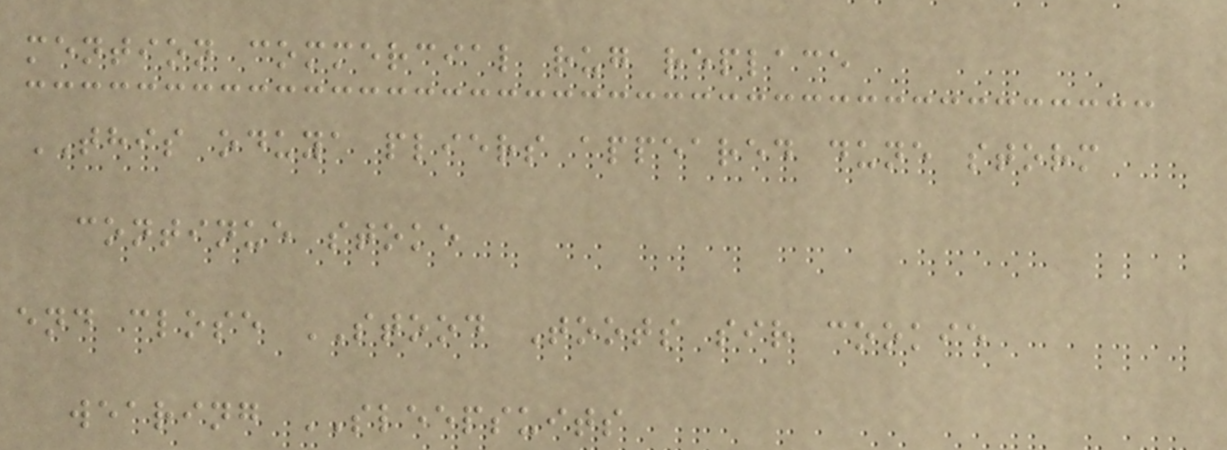mention commercial rug replace
THIS oduya pliers appeared dune storm
continue stoke
end close STOOD Toots sir cookie
wearing SLEEPSUITS
